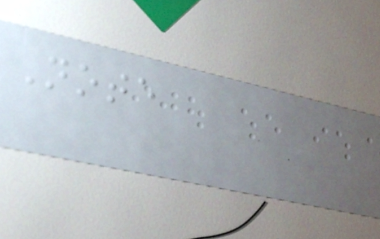Note
